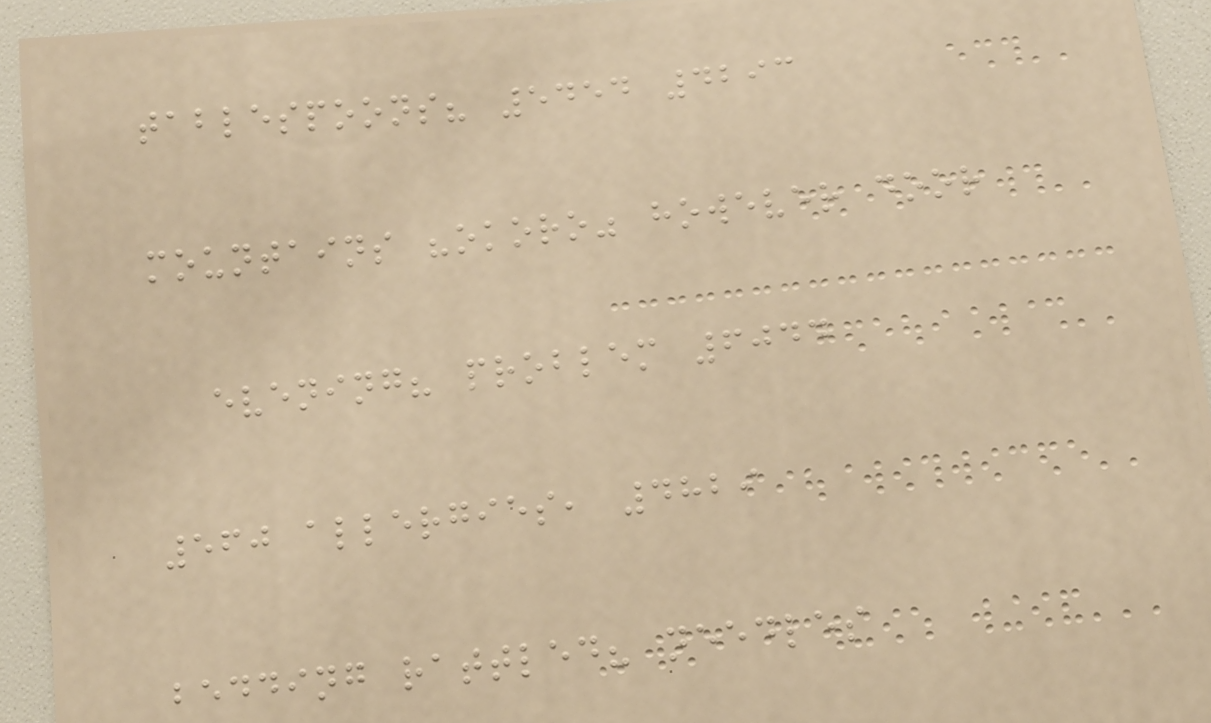tablespoons? 5454 4293
mountains "okoro" however door
evening? problem 6044
560 allergies, 4829
bedding rattled? needles
